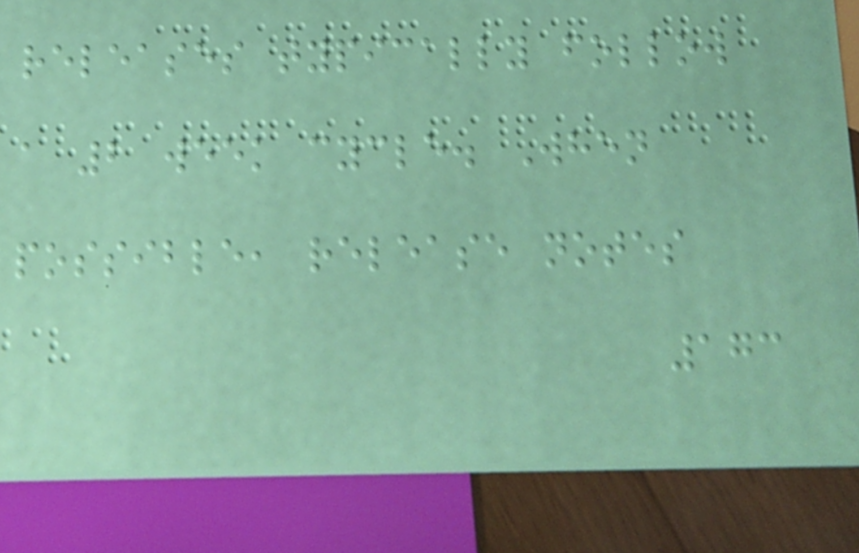releases typically follow
a 2 week cycle. When
possible, release notes
173
